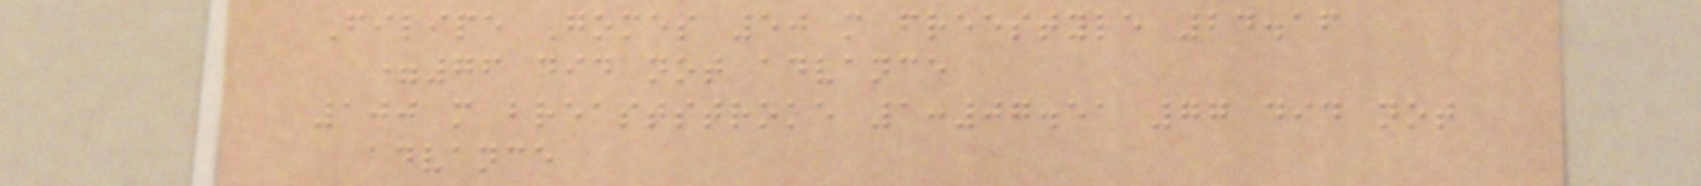Filipe Gomes 50 m freestyle 24.16
=76 did not advance
100 m breaststroke 1:07.51 77 did not
advance
